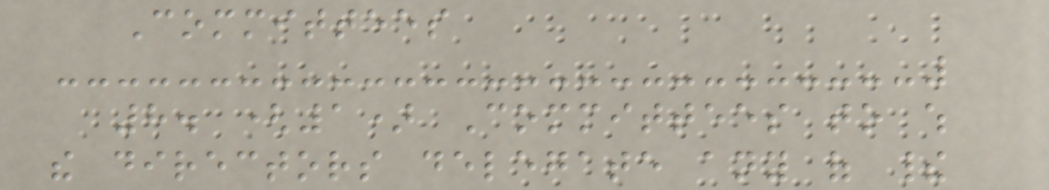Committees
8. (1) Committees to which
the directors delegate any of their
